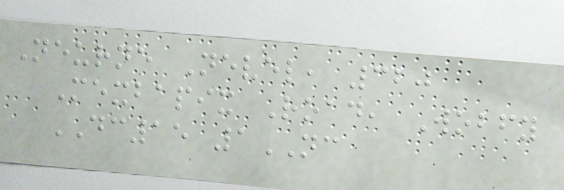Neurne Nevel, 320
Mexbapix Road, Wobfy
DC15 1NC
